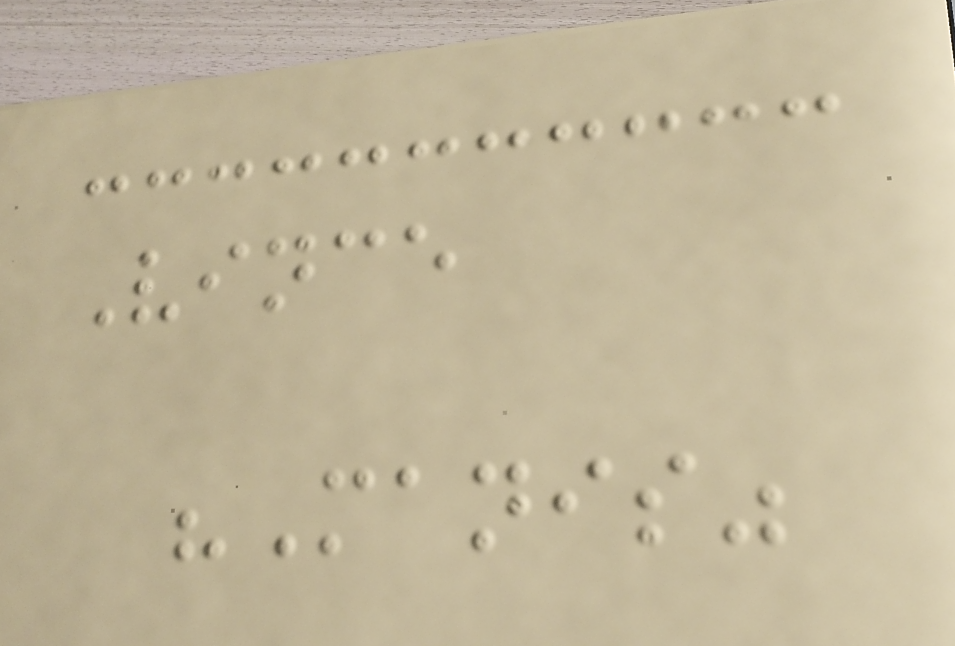Vince
"Manis"
